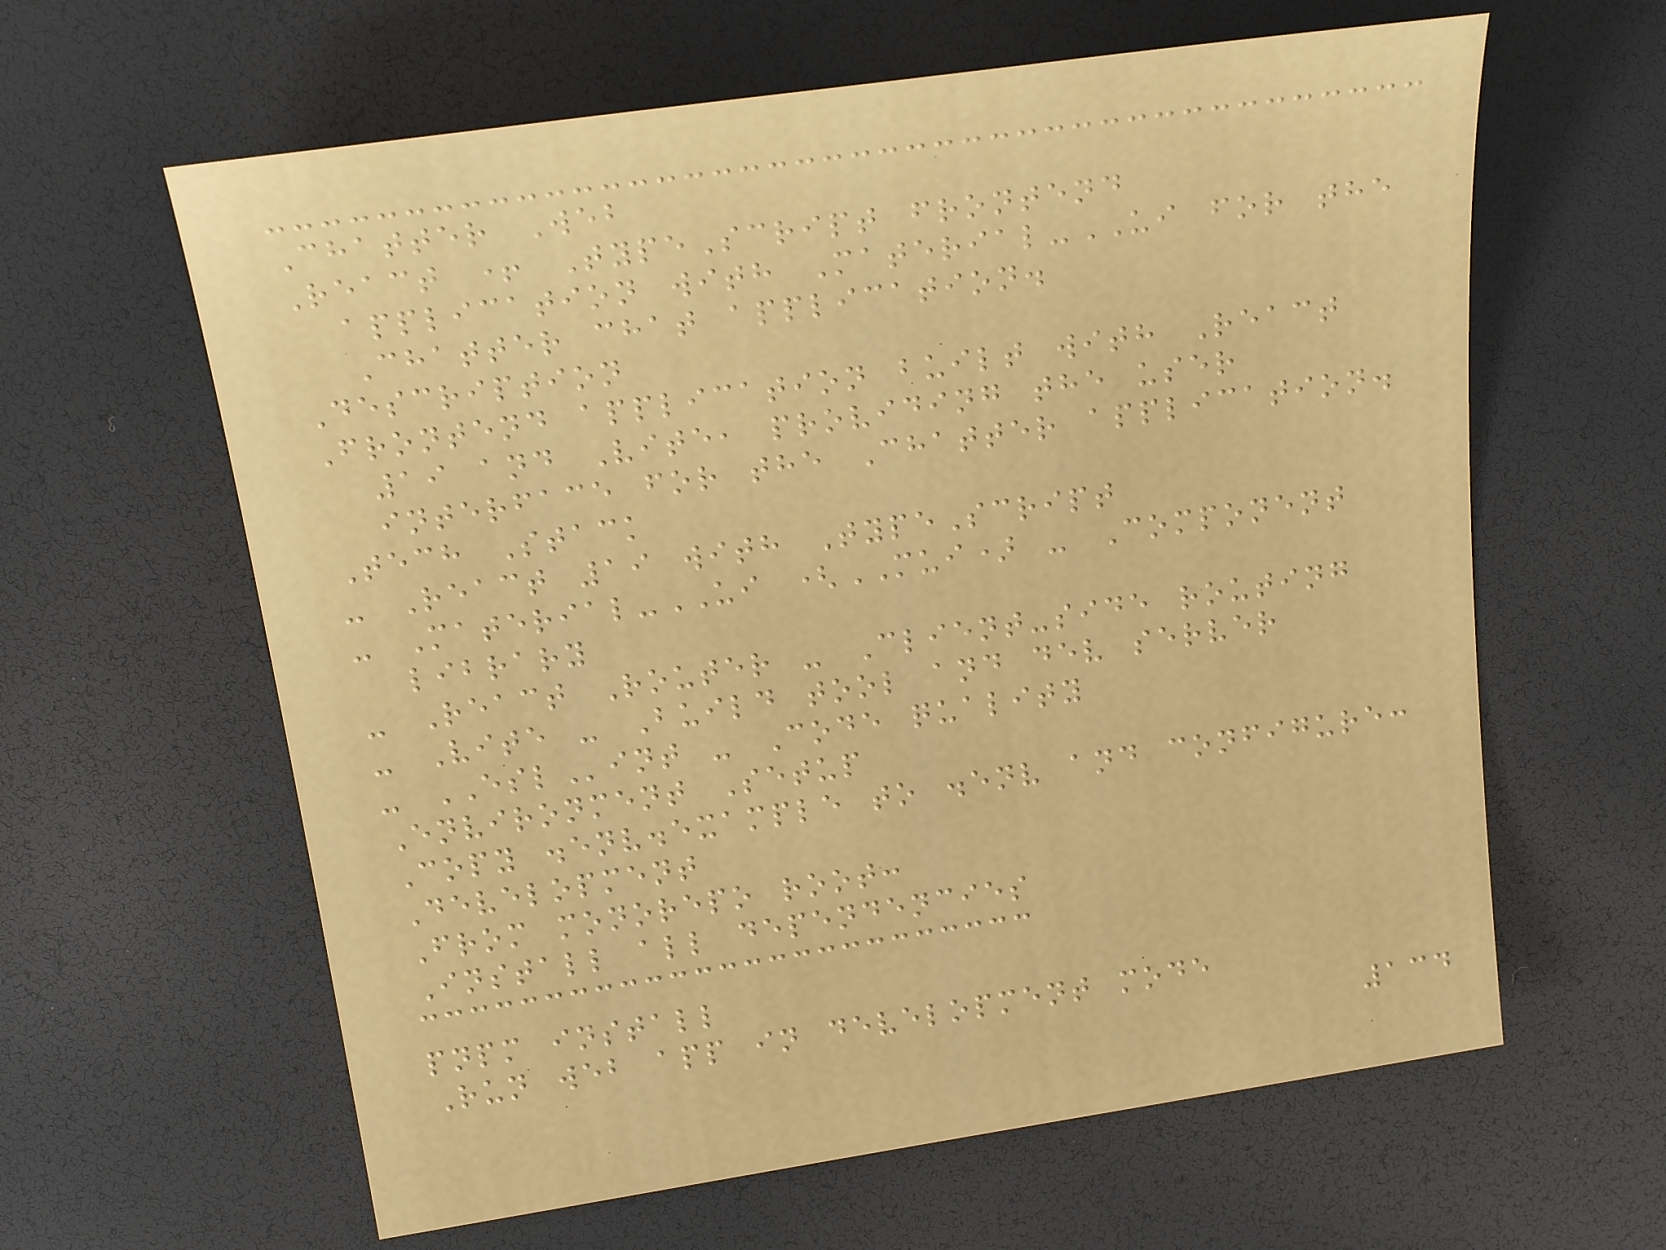Chatter Web
React + TypeScript frontend
application with Material-UI for the
Chatter chat application.
Description
Frontend application built with React
19 and Vite, providing the user
interface for the Chatter application.
Tech Stack
- React 19 with TypeScript
- Material-UI (MUI) - Component
library
- React Router - Client-side routing
- Vite - Build tool and dev server
- ESLint - Code quality
Environment Setup
Copy .env.example to .env and configure:
Development
From monorepo root:
Install all dependencies
pnpm install
Run web app in development mode
134
